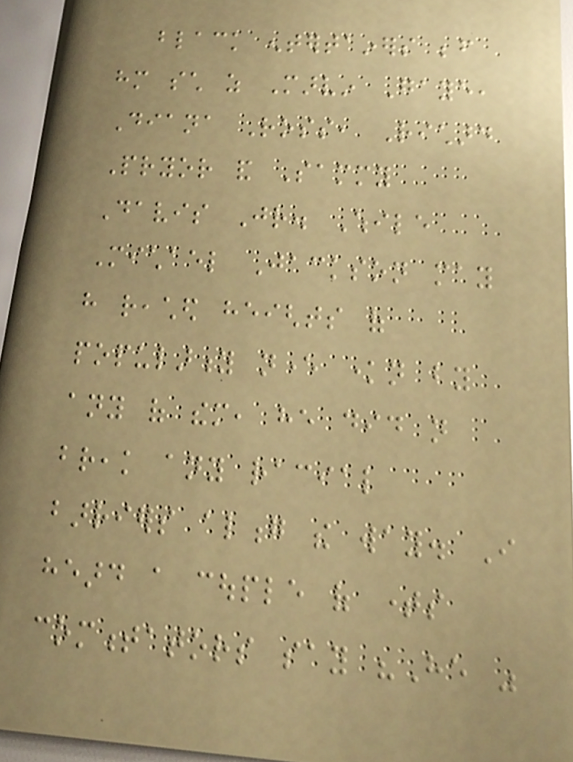black entertainers before
him such as Marvin Gaye,
Diana Ross, Richard
Pryor and Sammy
Davis Jr. While
Michael Jackson may
have reached heights of
popularity never known by
any of them, he did not
break any racial
barriers along the way. I
heard a couple of times
commentators say "He was
